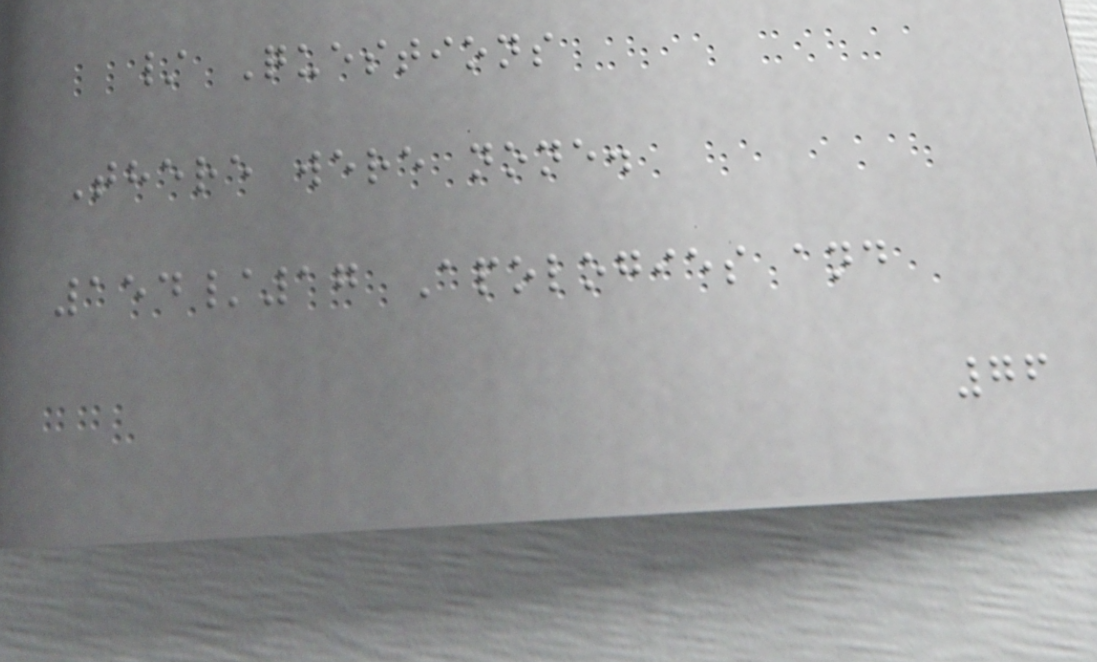/ Questions
There were none.
154/17 Apologies and
76
